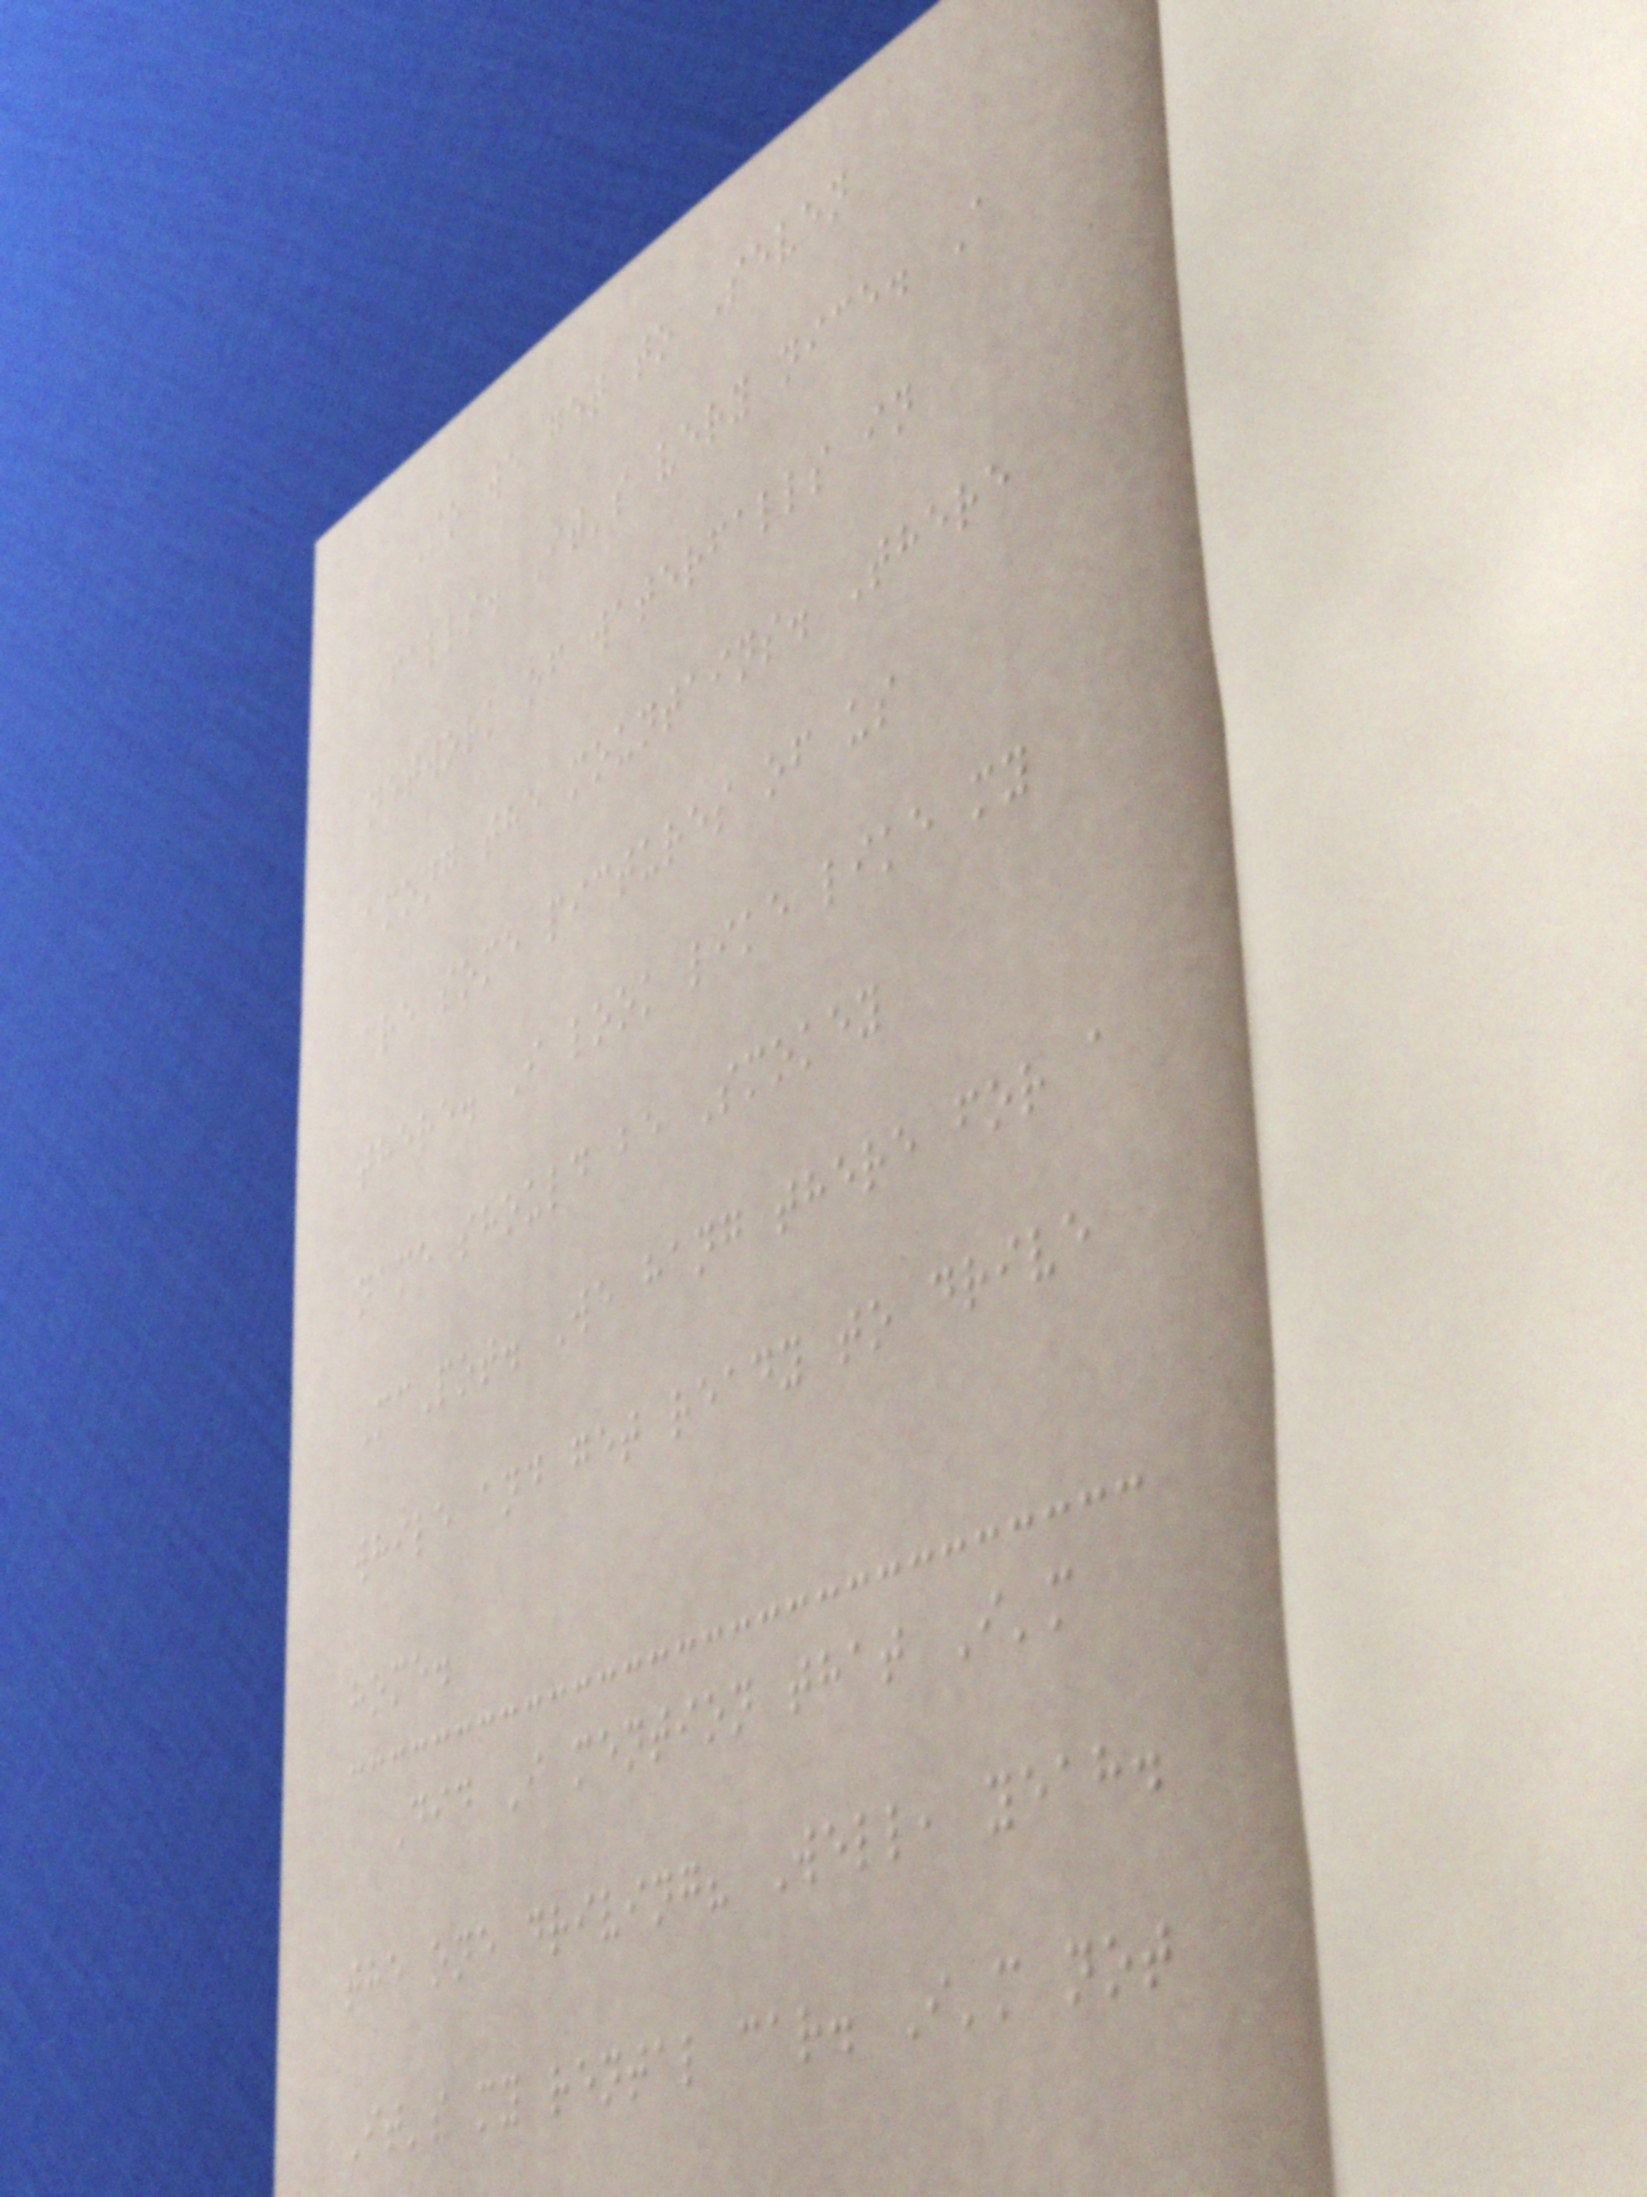So we get to Seven
Falls. It's very nice. A
network of waterfalls in
among the mountains. There
are some pictures of us
there. I look like like my
name should be Smokey
McPot. We hang there for a
while and get ready to drive
home.
Did I mention that I'm
the one driving? Well, yeah.
It's my rental car. I'm not
